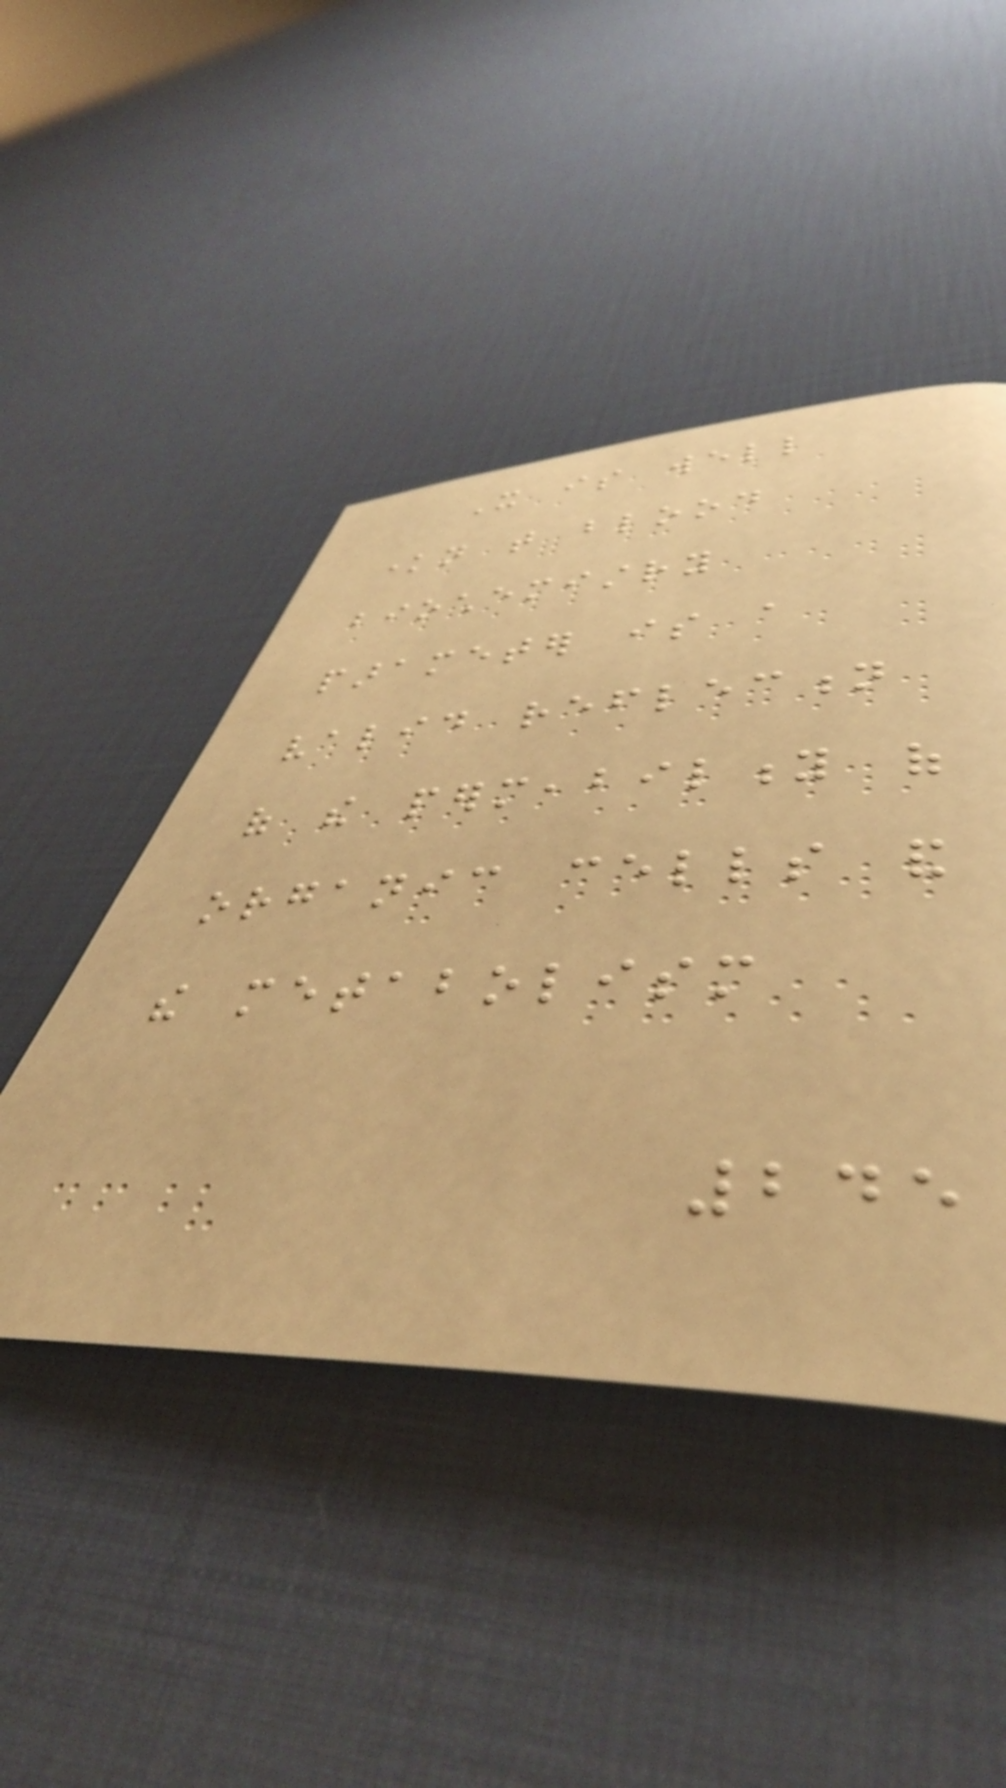It is well
known that blood
biochemistry
parameter is a
valid reflection
of the permeability of
organic cells and
the metabolism
245
